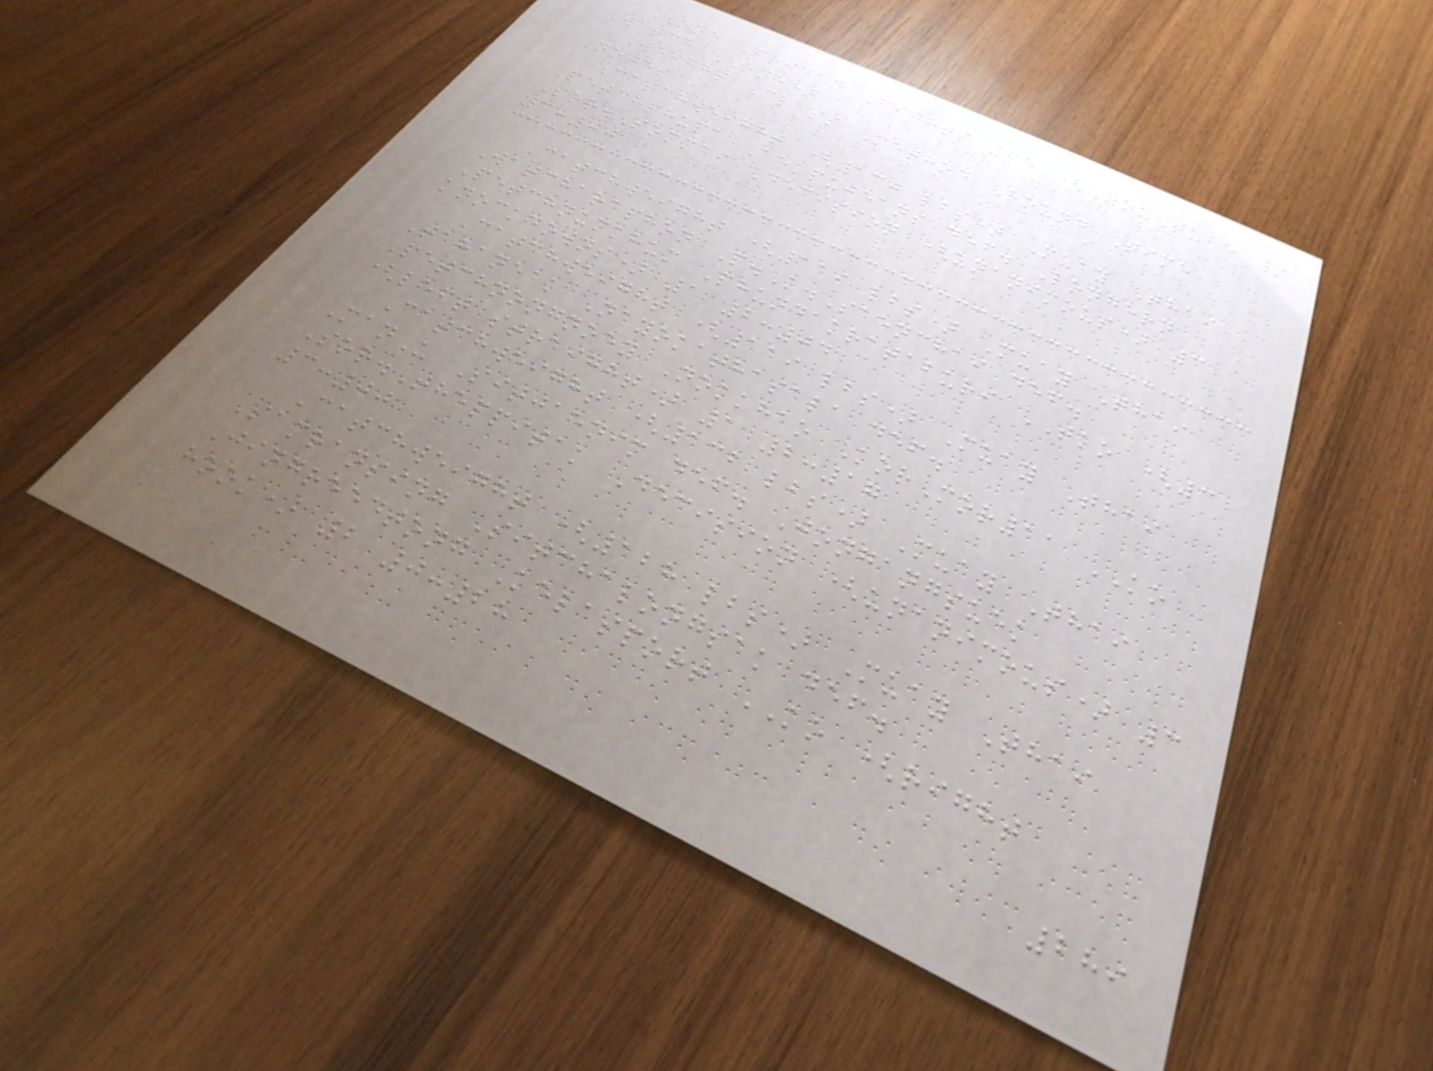ONE Friday Fights 65 (YouTube /
Watch ONE)
Weight Class Method Round Time
Notes
Catchweight (130 lbs) Muay Thai
Petchphupa Aekpujeans def. Longern
Sor.Sommai Decision (unanimous) 3
3:00
Catchweight (119 lbs) Muay Thai
Watcharaphon P.K.Saenchai def.
Petchnumkhum Phundakrataburi TKO (3
knockdowns) 1 2:04
Catchweight (119 lbs) Muay Thai
Tahaneak Nayokathasala def.
Petchnongnoey Nokkhao KorMor11 KO
(left straight) 1 2:17
Catchweight (132 lbs) Muay Thai
ManU Sitjaenim def. Jongangsuek
Sor.Theppitak Decision (unanimous) 3
3:00
Catchweight (128 lbs) Muay Thai
Samransing Sitchalongsak def.
Jingreedtong Kelasport KO (right
hook) 2 0:28
289
